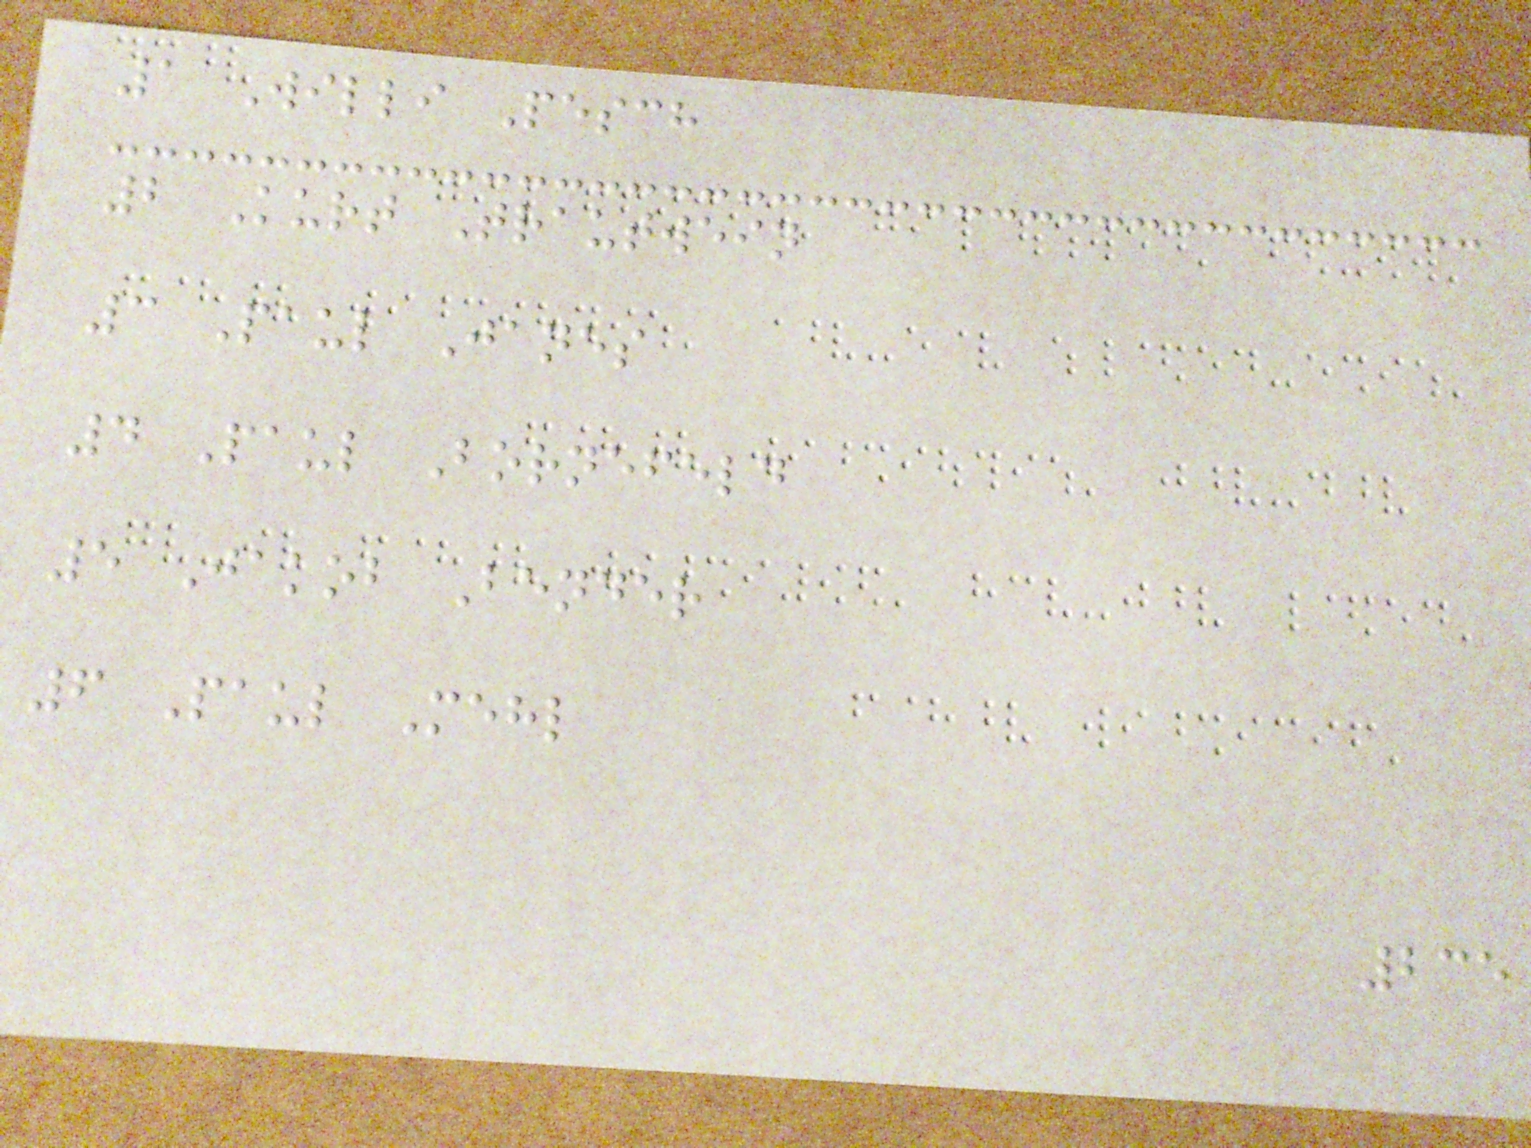1 Willi Pesch
2 Kurt Trautwein
3 Paul Janes
4 Paul Bornefeld
5 Jakob Bender
6 Paul Mehl
235
